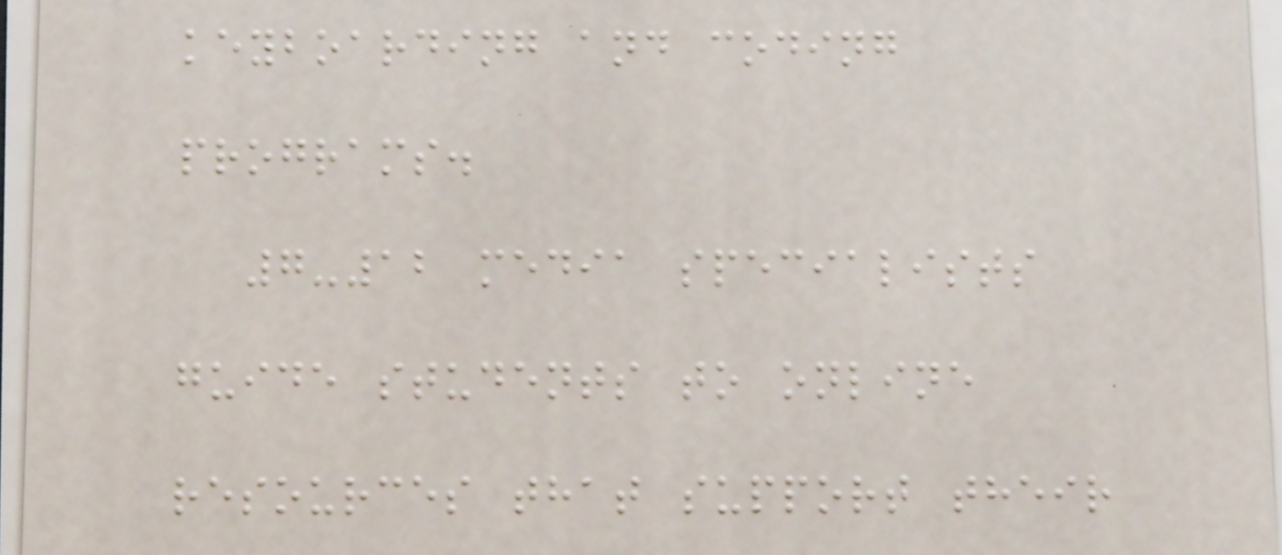keyboarding and coding
programs.
7-12 media specialists
guide students to online
resources that support their
